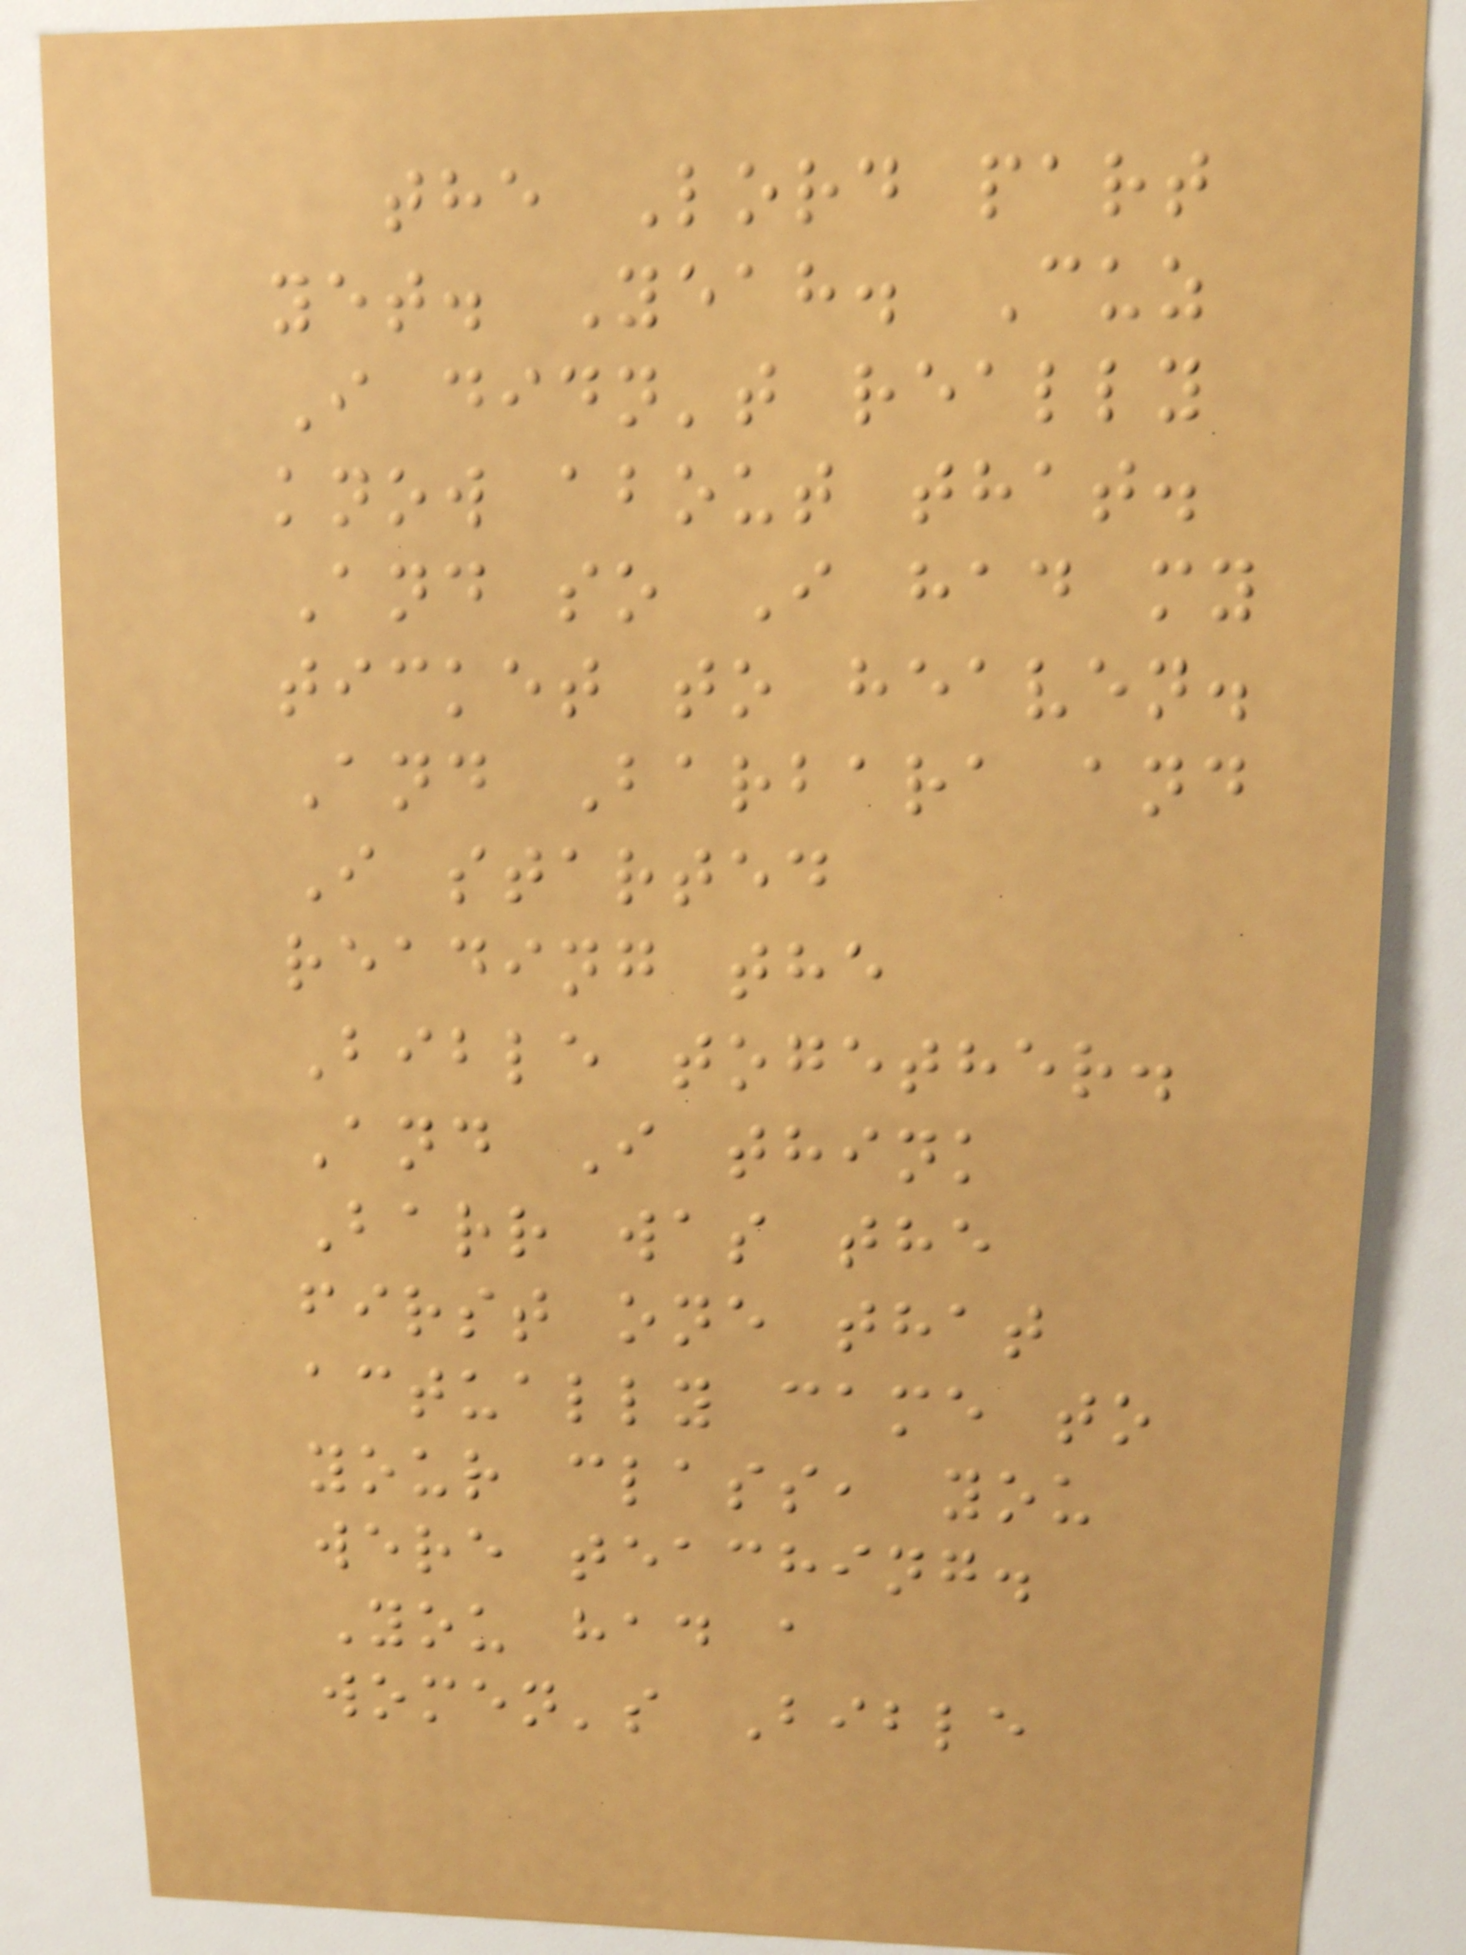the Lord part
yet. Yeah. Cuz
I didn't really
know about that.
And so I had my
ticket to heaven.
And Barbara and
I started
reading the
Bible together.
And I think
Barr was the
first one that
actually came to
your class, you
were teaching.
You had a
women's Bible
